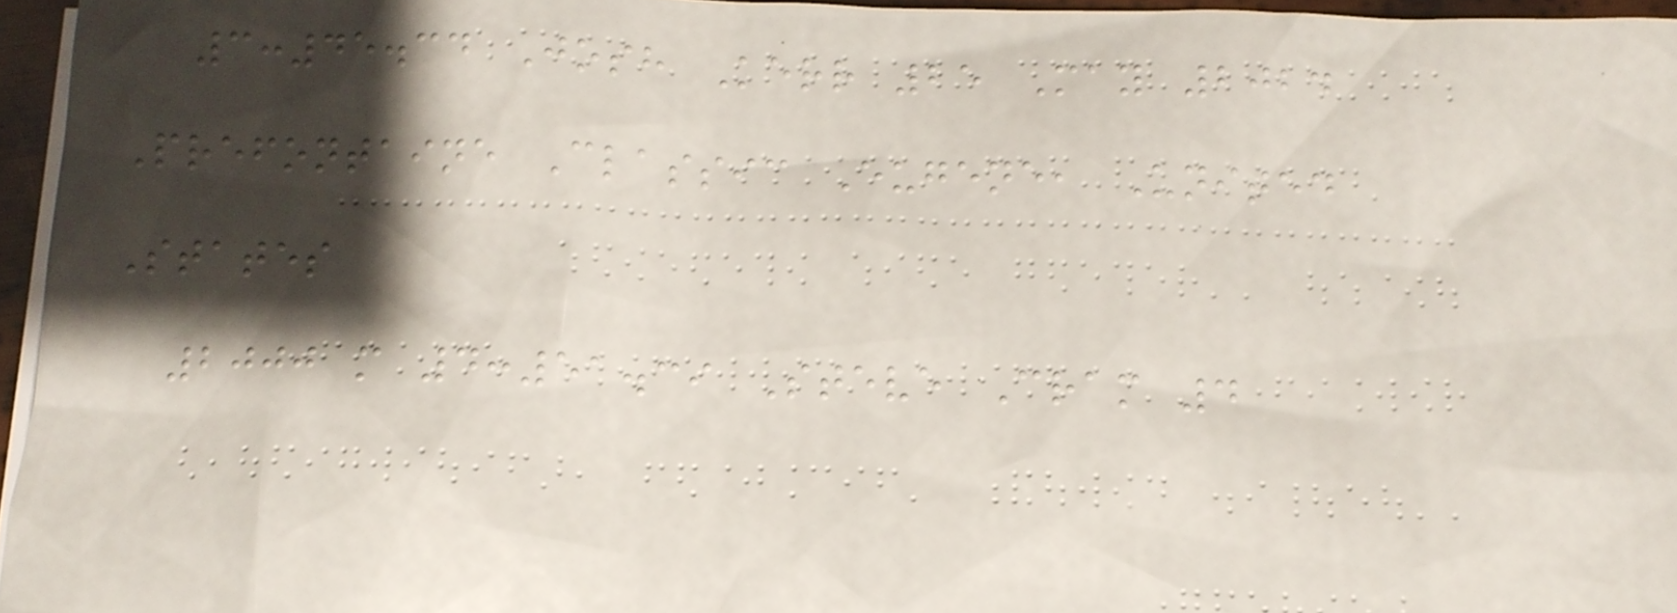3:45.34 Josh Kerr 25 May 2024
Prefontaine Classic Eugene, United
States
2000 m 4:51.39 Steve Cram 4
